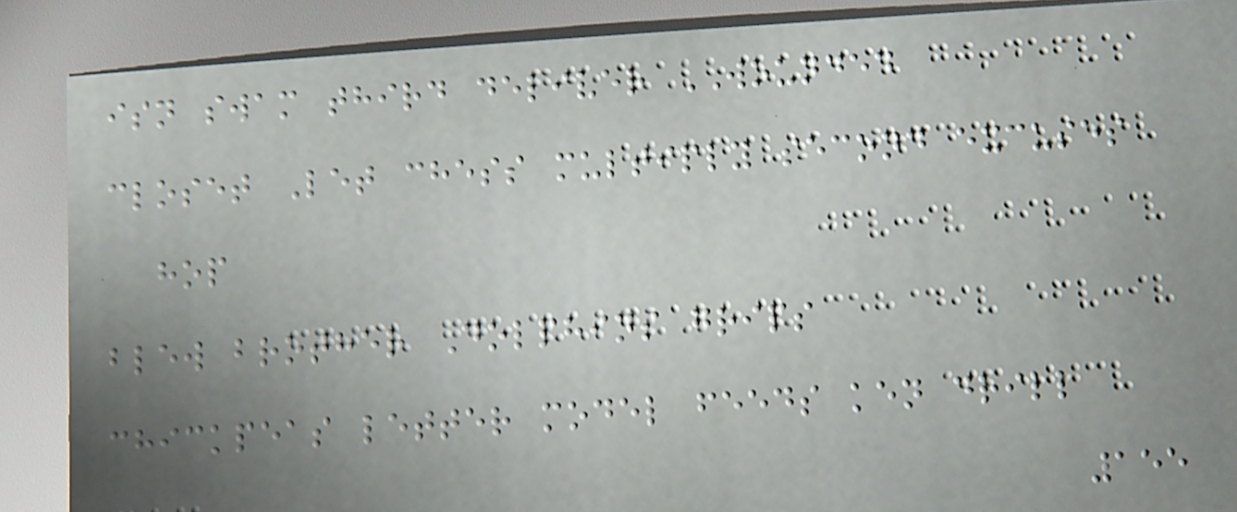isn swam third deliver WOUNDED
closet Let chess multiply second excuses
hop
blew brother Dolphins grips
chickpeas letter model feeds ken drill
155
